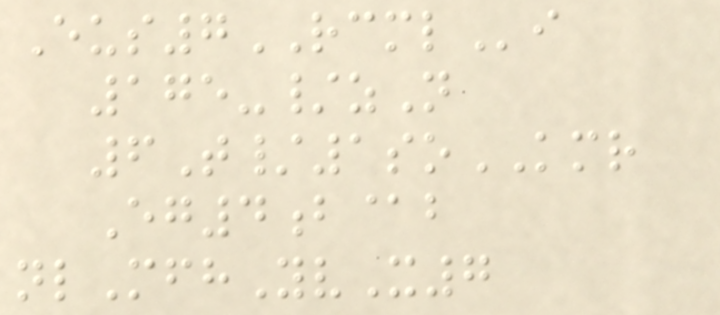Eus7RCMLi
175-/zN
6T/1soKMR
Eg4b@b
nlMfhYvX7
